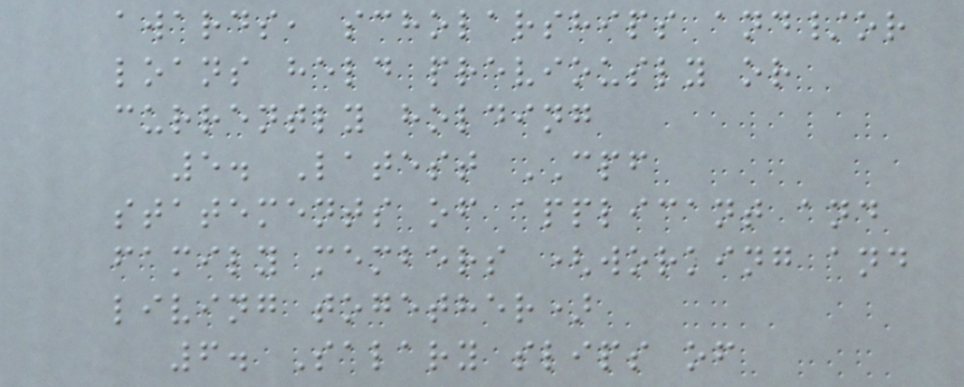awards, scholarships and/or
loans held previously or
currently holding
5. Latest CPF
statements of applicant and
family members (working and
living together)
6. Salary slips of
